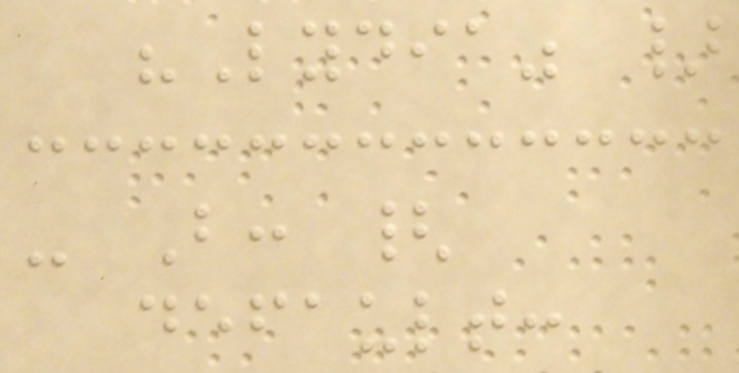"Lydia" }
- B: {
default:
